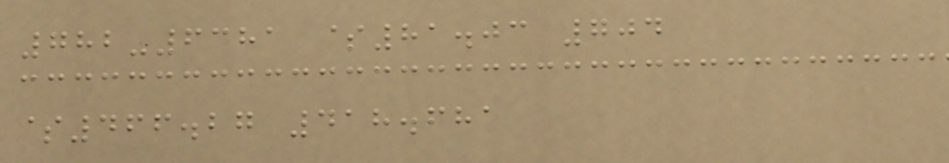782-6381 $81.03 704
$466.27 418.681
